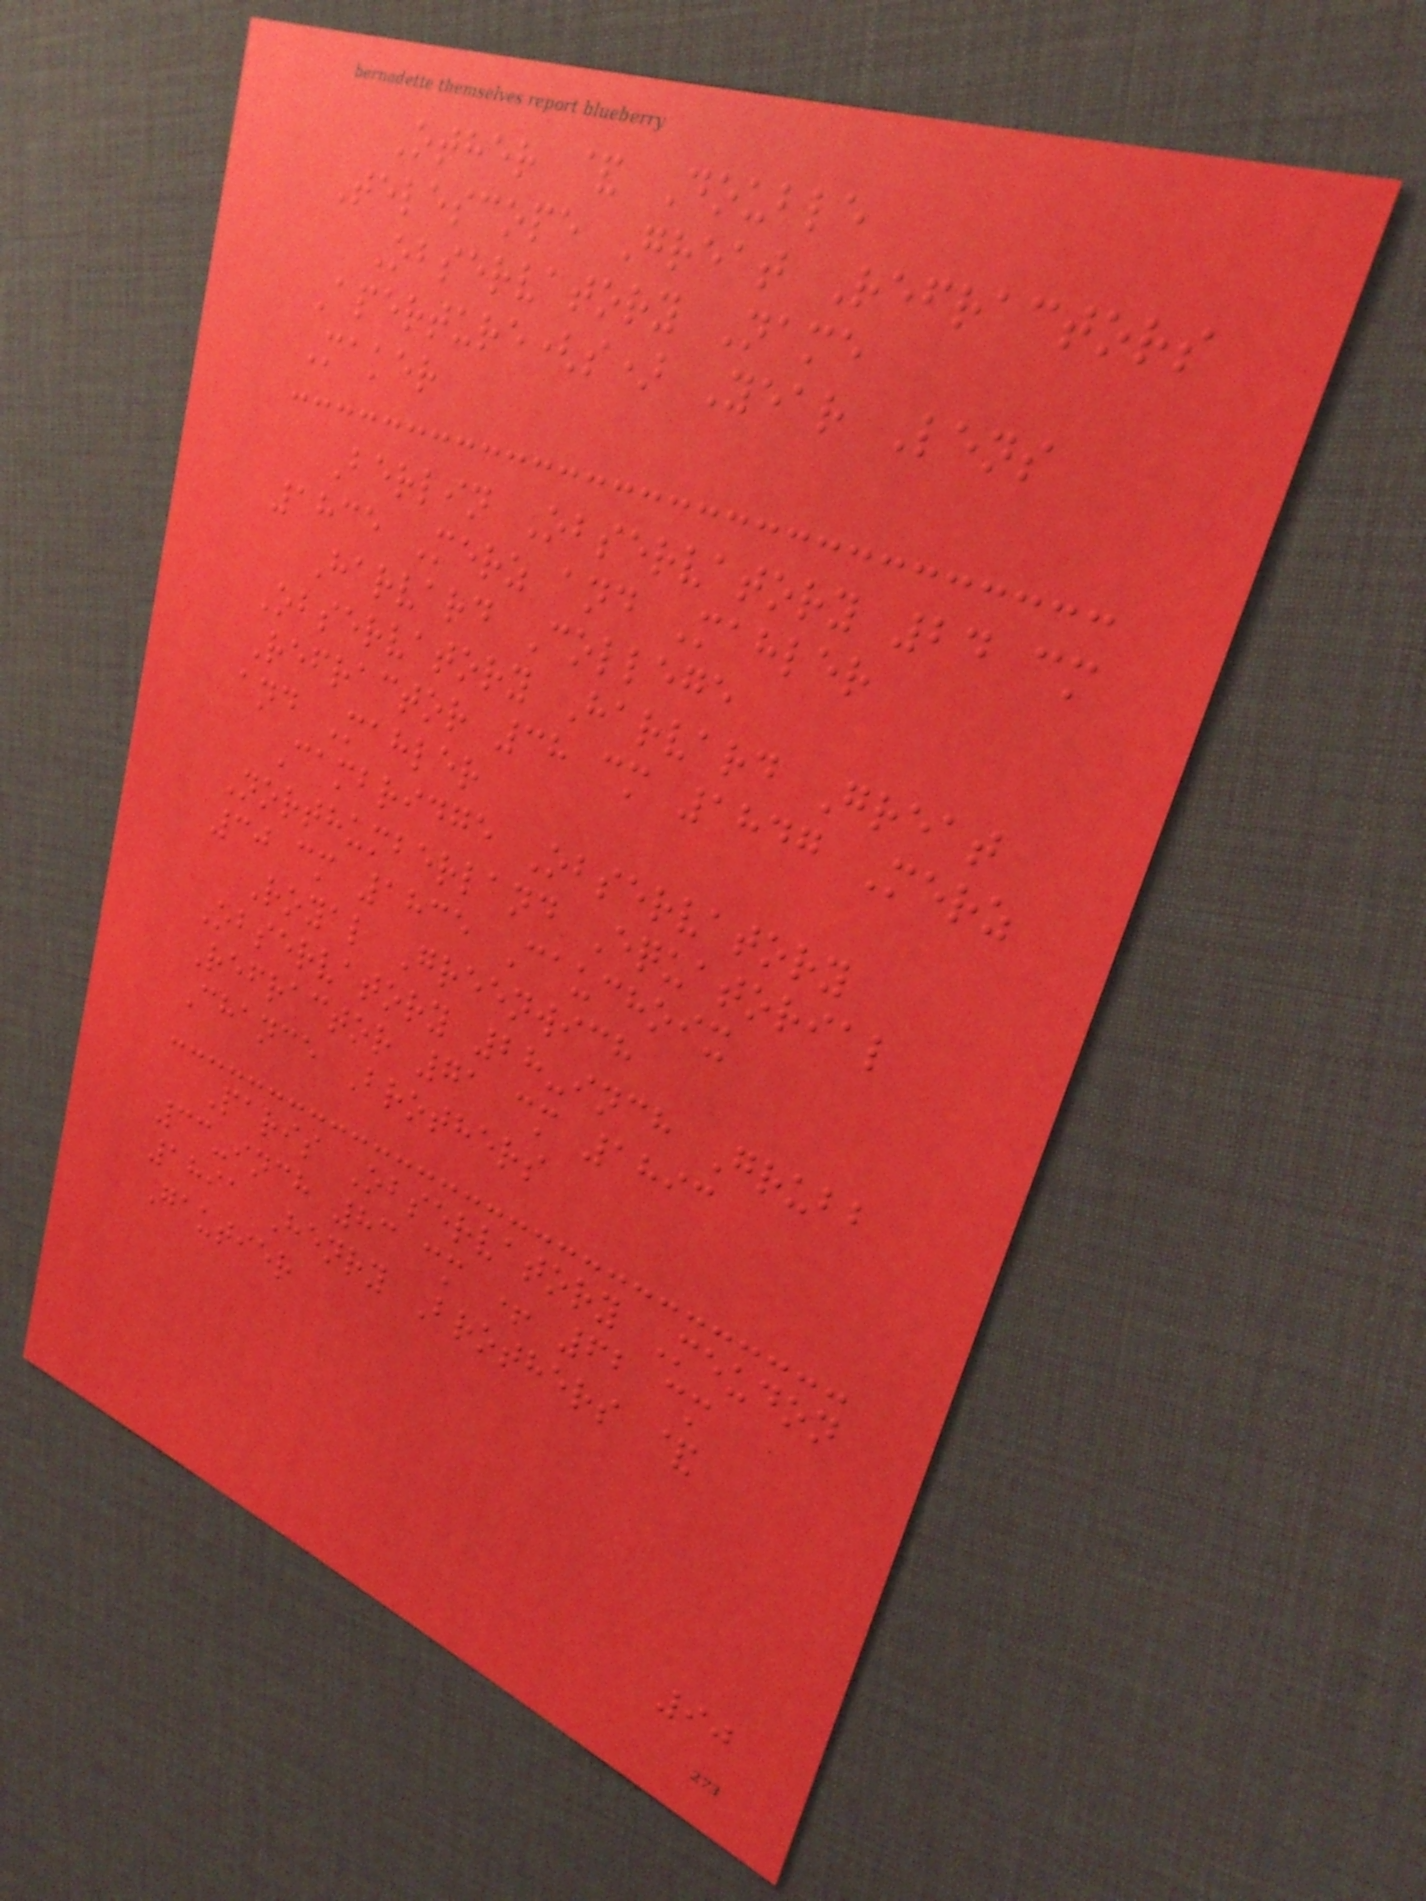Other & Double
Telescope Great Refractors
Observatory Name
Aperture(s) Year Lens
Maker
Berlin Observatory 24 cm
1835 Merz and Mahler
Harvard College
Observatory Harvard Great
Refractor 38 cm 1847 Merz
and Mahler
Cambridge Observatory
Northumberland Equatorial
30 cm 1835 Cauchoix
Royal Greenwich
Observatory 28-inch Grubb
Refractor 71 cm 1893
Chance Brothers
Paris Observatory Meudon
33-inch 83 cm + 62 cm
1891 Henry Brothers &
Gautier
90
